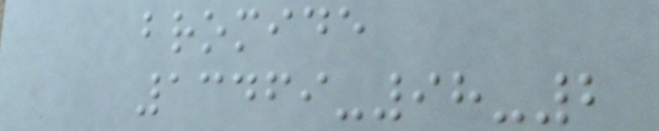bromide
13469-98-2
